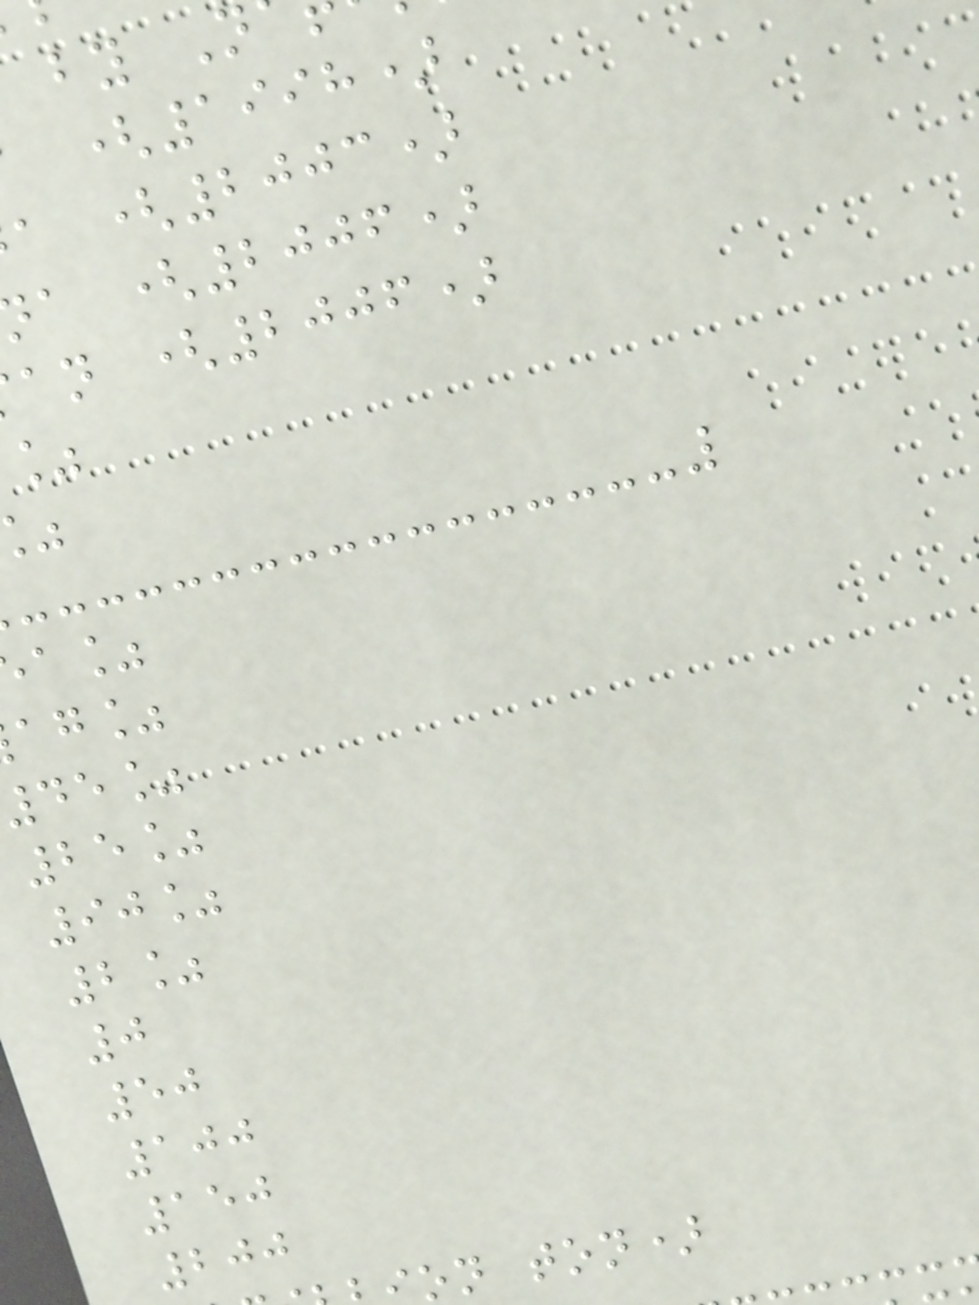(1998)
a (2003)
a (2006)
an (2006)
ag%
de%
25%
90%
2%
0
50
100
150
200
on ton)
